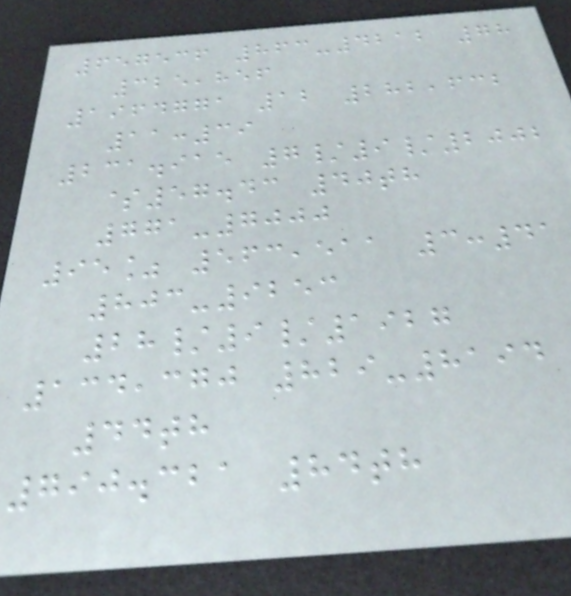657536 863-4212 78
325,856
1964771 12 282,632
11:39
231.915 7/9/2002
$57.43 40th
771-7000
95% 563,511 3:41
803-9253
28/9/1927
134,370 829-8194
44th
790.321 84th
